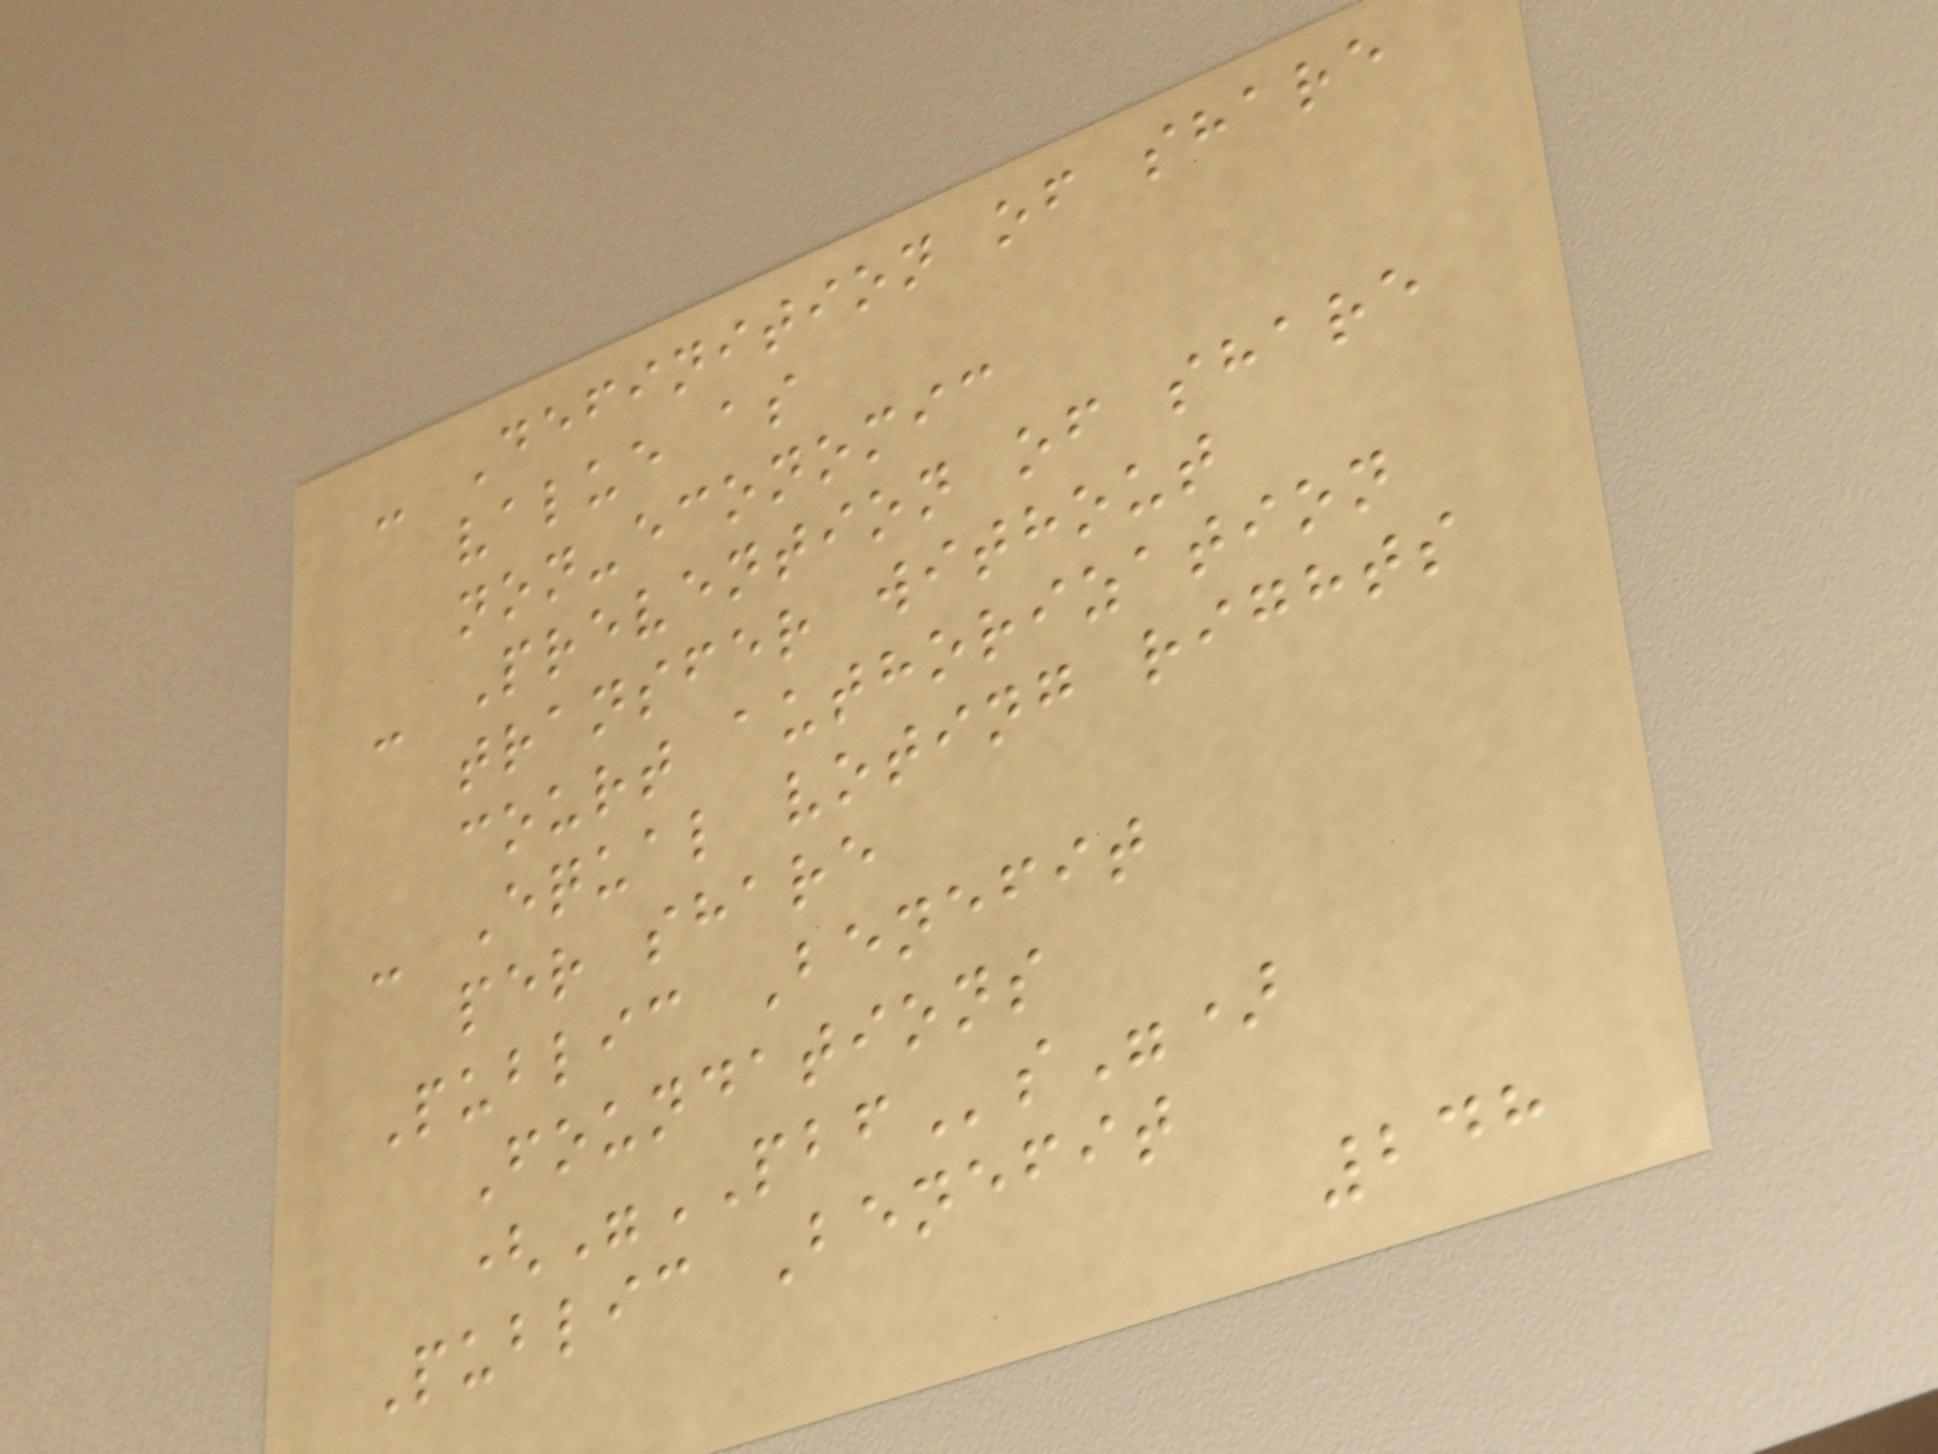- Definition of share
value as
non-economic
- Prevention of share
transfer without
court authorization
- Equal voting rights
per share
Public Benefit
Foundations
("PBFs")
Public Benefit
248
